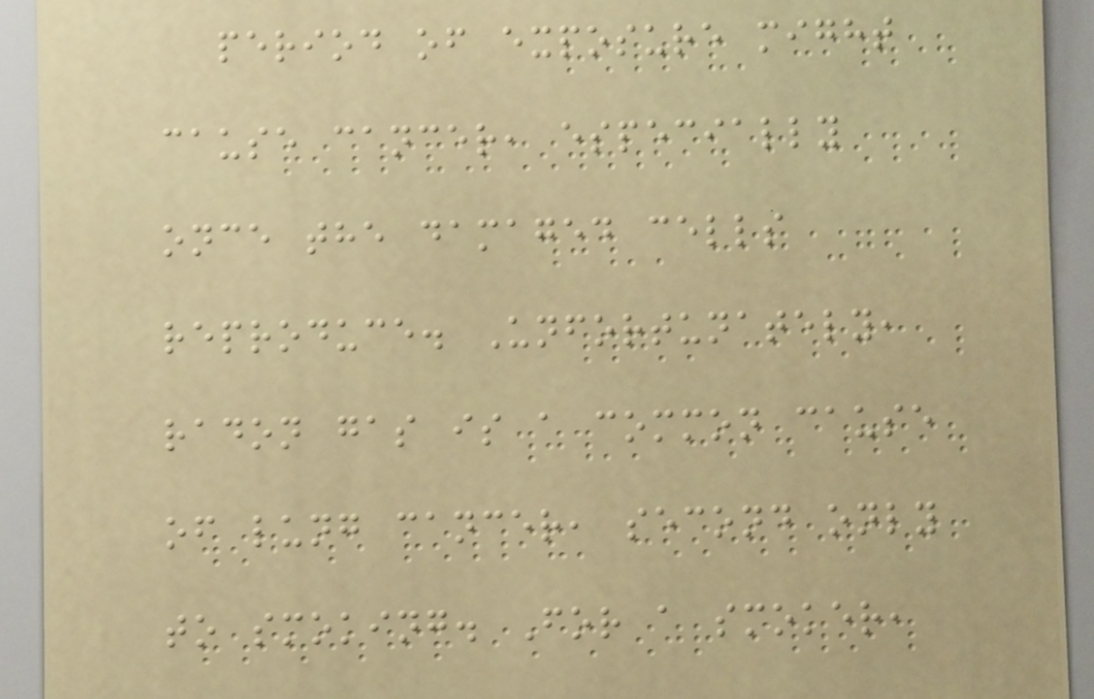period of exposure might
cause cancer, especially
once the damaged cells
reproduce. Unfortunately,
radon gas is a common cause
of lung cancer, second only
to smoking. For a smoker,
